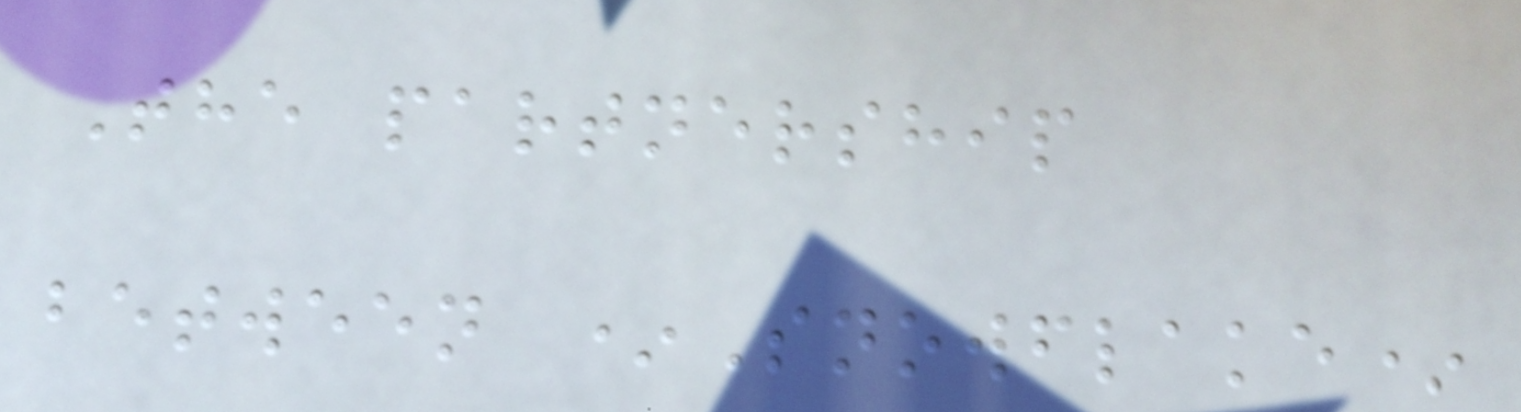The partnership
between *Snowflake*
